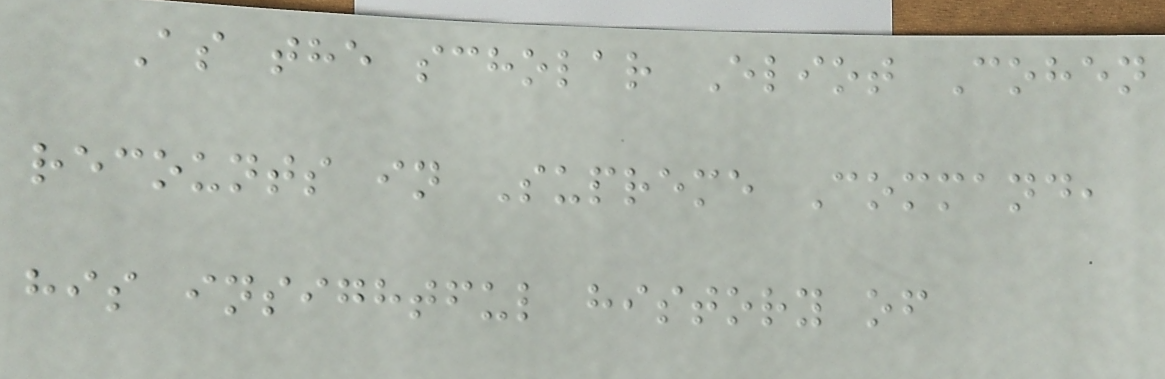As the scholar Eliot Cohen
recounts in Supreme Command,
his insightful history of
